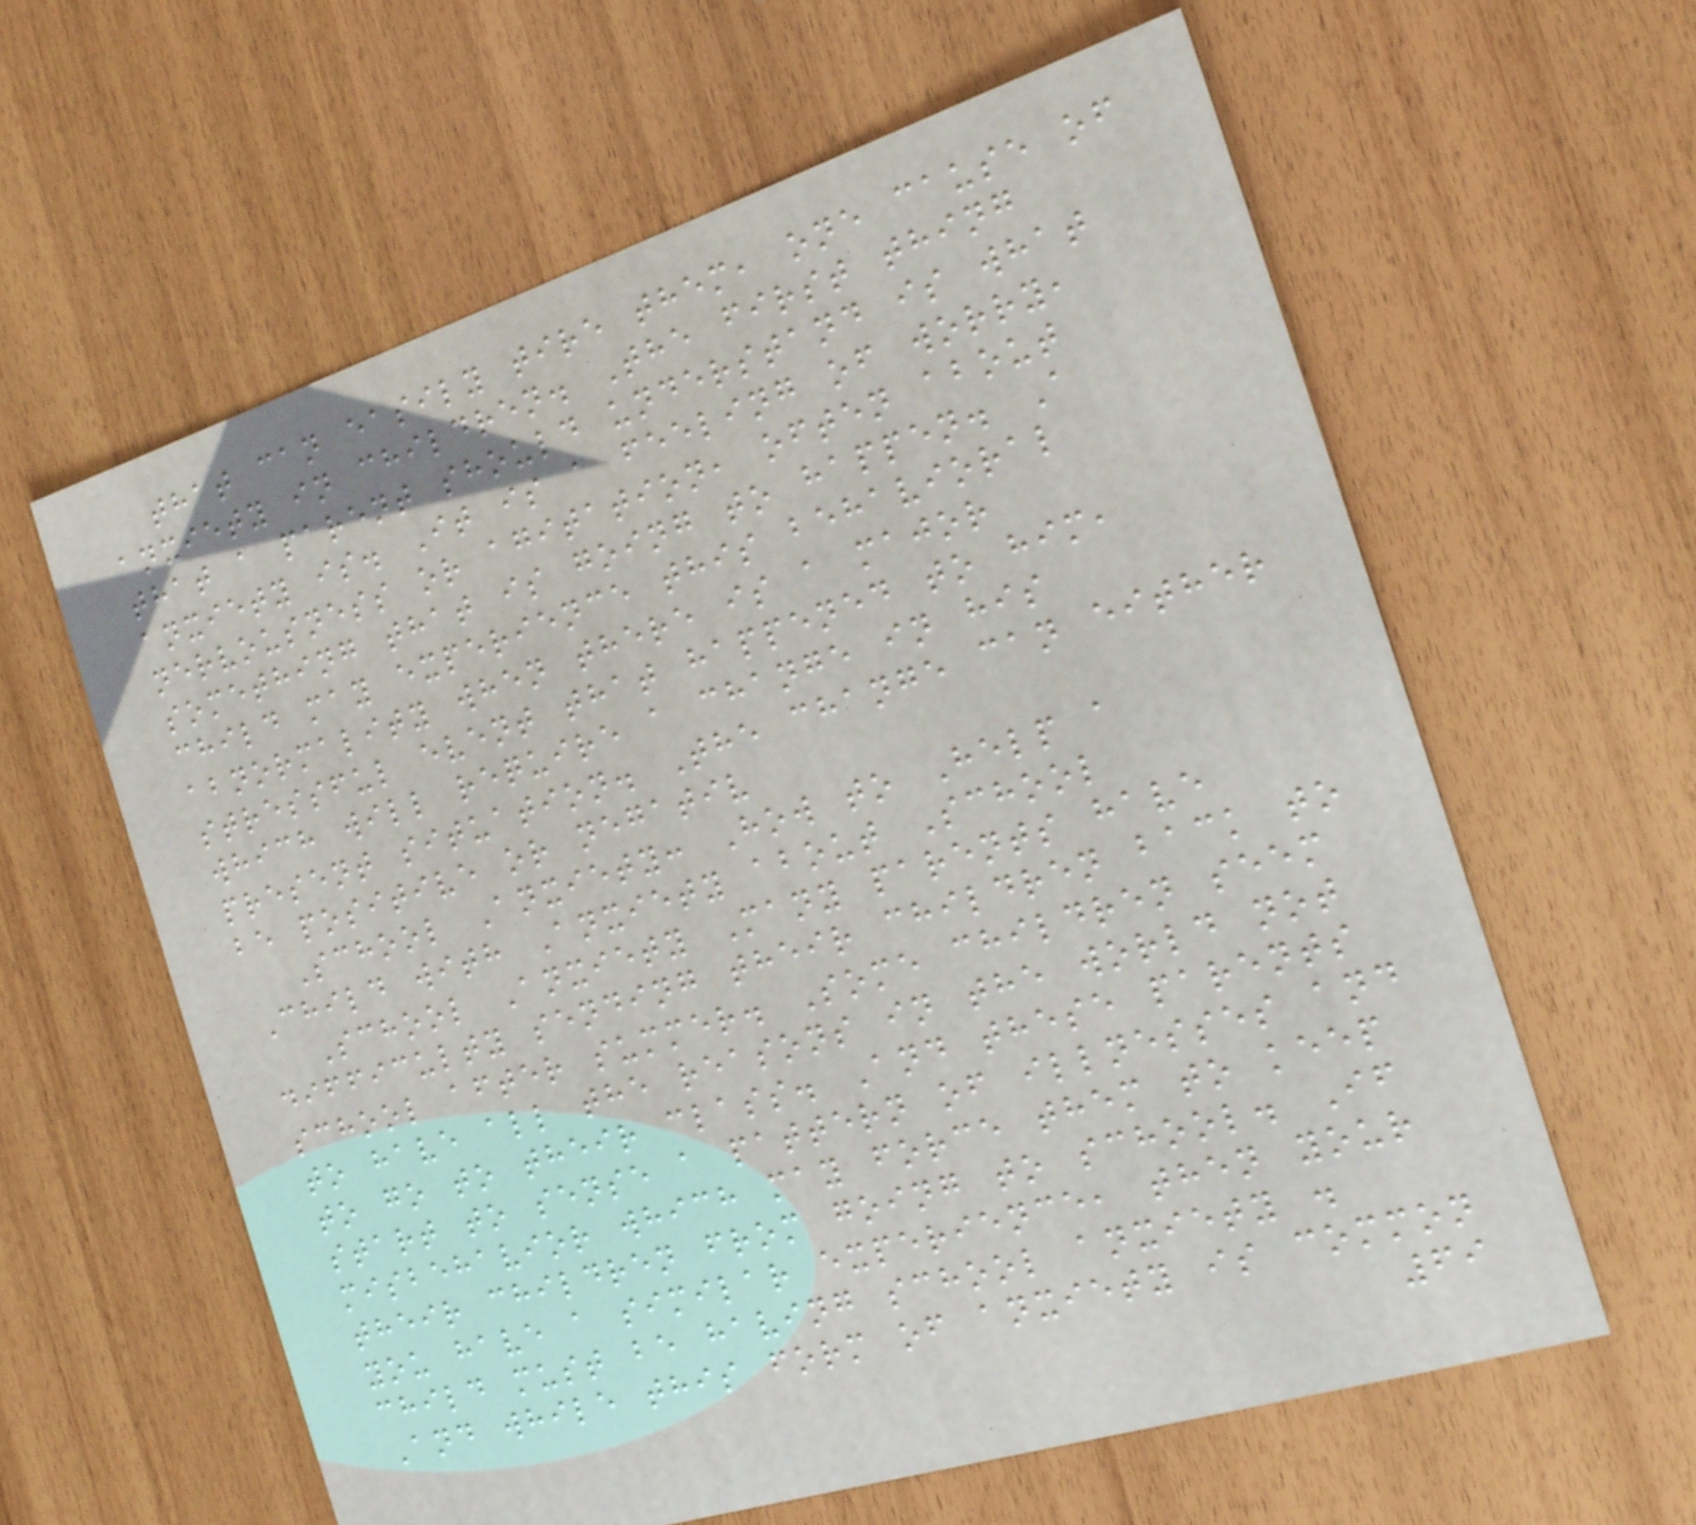that can easily tire them, one cause of
anxiety in children. The first thing
that a parent should understand is what
anxiety is. It is a feeling of worry,
nervousness or agitation, often about
something that is going to happen. A
child may experience this behavioral
abnormality when there is a major
stressful event that happened to him,
which will require a change in his
present situation. The change can either
be positive or negativ
School Anxiety: How to Help a
Child with Anxiety about School
School Anxiety Many parents have
difficulty sending their children back to
school after summer. Some children seem
to have all the reasons in the world not
to go to their class. And these parents
start to sense a pattern of illnesses and
misbehavior which may force them to keep
their children from going to school. If
you have a similar experience, then your
child must be having school anxiety .
And while this form of anxiety is common
69
